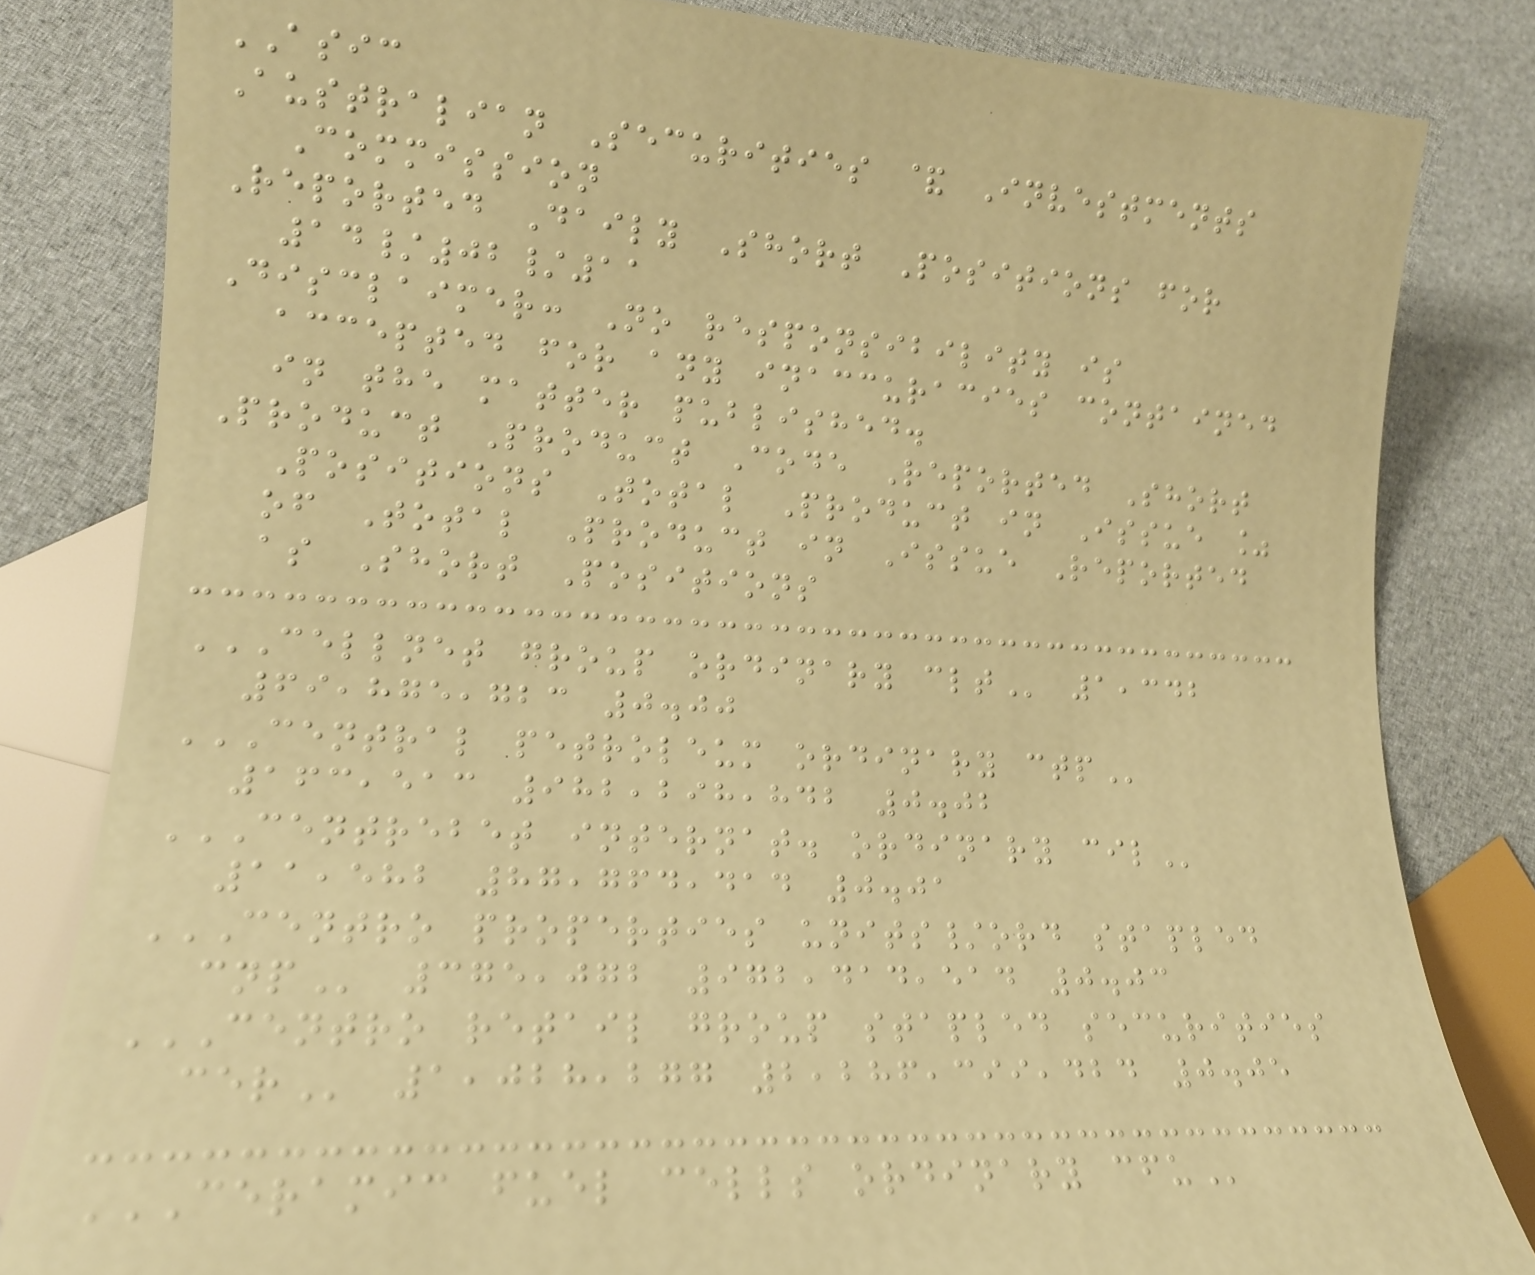ASIC
Australian Securities & Investments
Commission
Reported Daily Short Positions for
14/02/11
Disclaimer: No responsibility is
accepted for any inaccuracies contained
in the matter published.
Product Product Code Reported Short
Positions Total Product in Issue %
of Total Product in Issue Reported
as Short Positions
CELLNET GROUP ORDINARY CLT 1,342
69,875,723 0.00
CENTRAL PETROLEUM ORDINARY CTP
163,513 982,298,842 0.02
CENTREBET INTERNAT. ORDINARY CIL
11,582 87,764,414 0.01
CENTRO PROPERTIES UNITS/ORD STAPLED
CNP 375,072 972,414,514 0.03
CENTRO RETAIL GROUP STAPLED SECURITIES
CER 1,028,277 2,286,399,424 0.05
CERAMIC FUEL CELLS ORDINARY CFU
